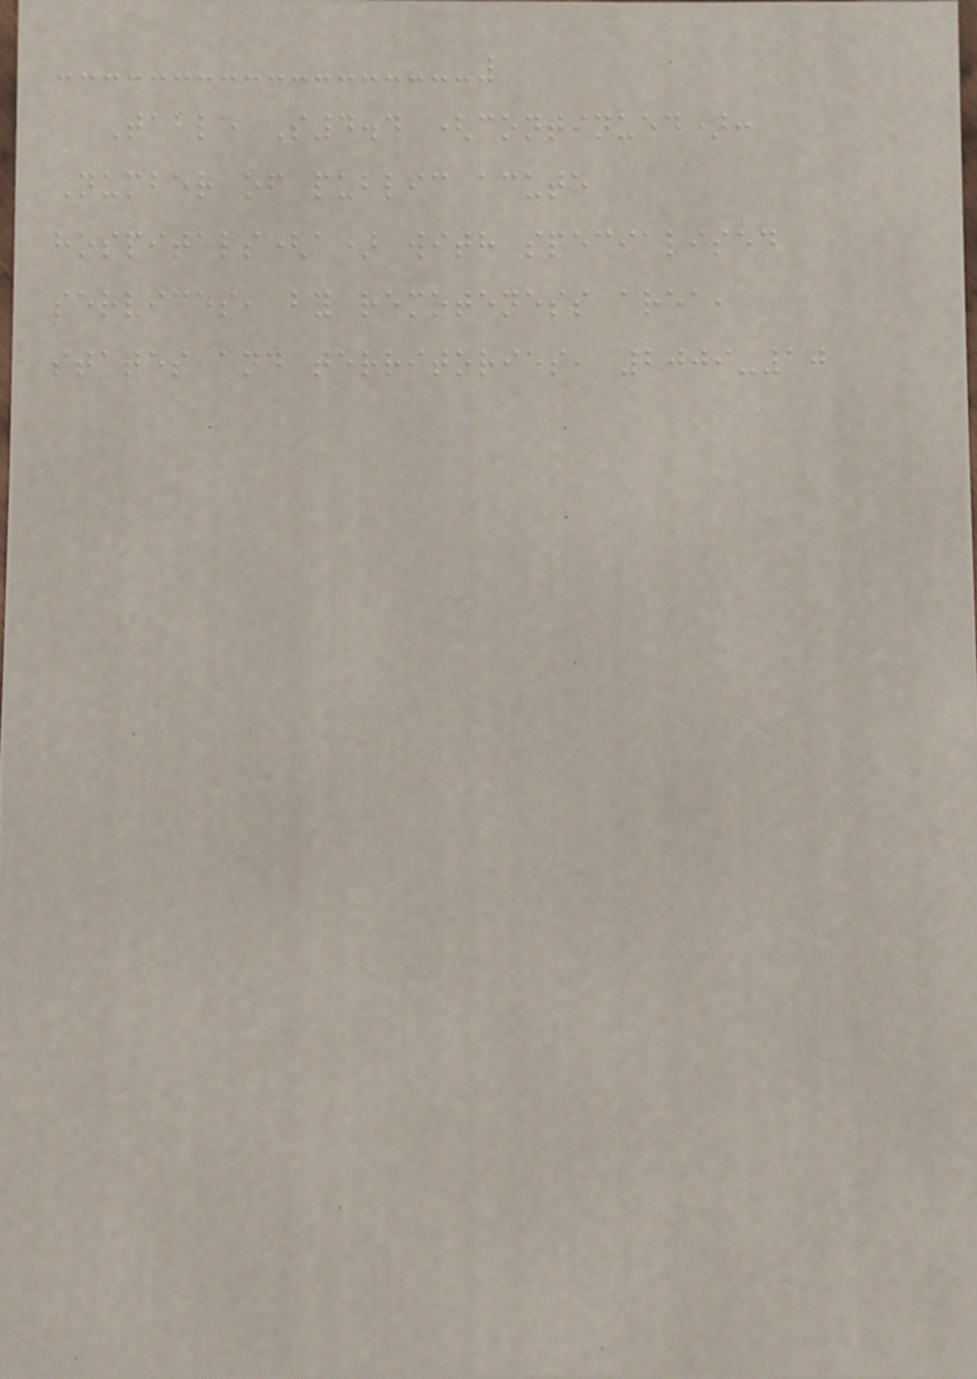Table S4.4 (continued):
Number of public acute
hospitals(a) with specialised
services, by remoteness area,
states and territories, 2009-10
